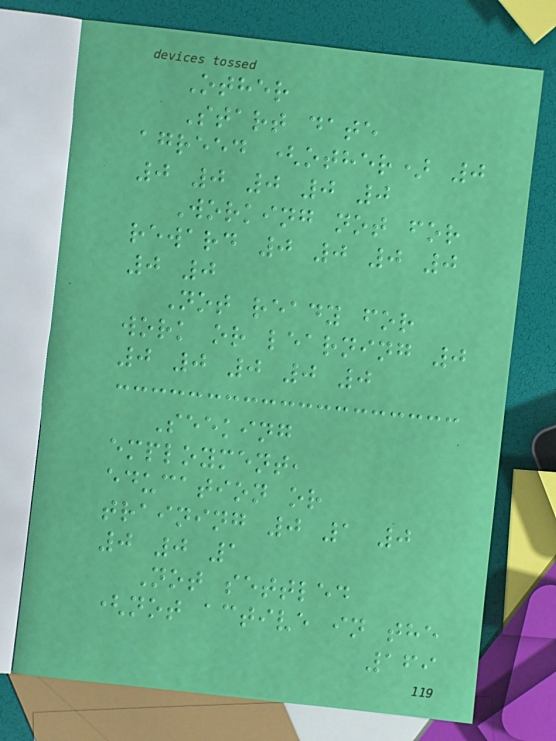Other
Start date
agreed (other) 0
0 0 0 0 0
Working not for
reward 0 0 0 0
0 0
Not ready for
work or learning 0
0 0 0 0 0
Seeking
employment,
education or
training 0 1 0
0 0 1
Not settled
(not active in the
169
